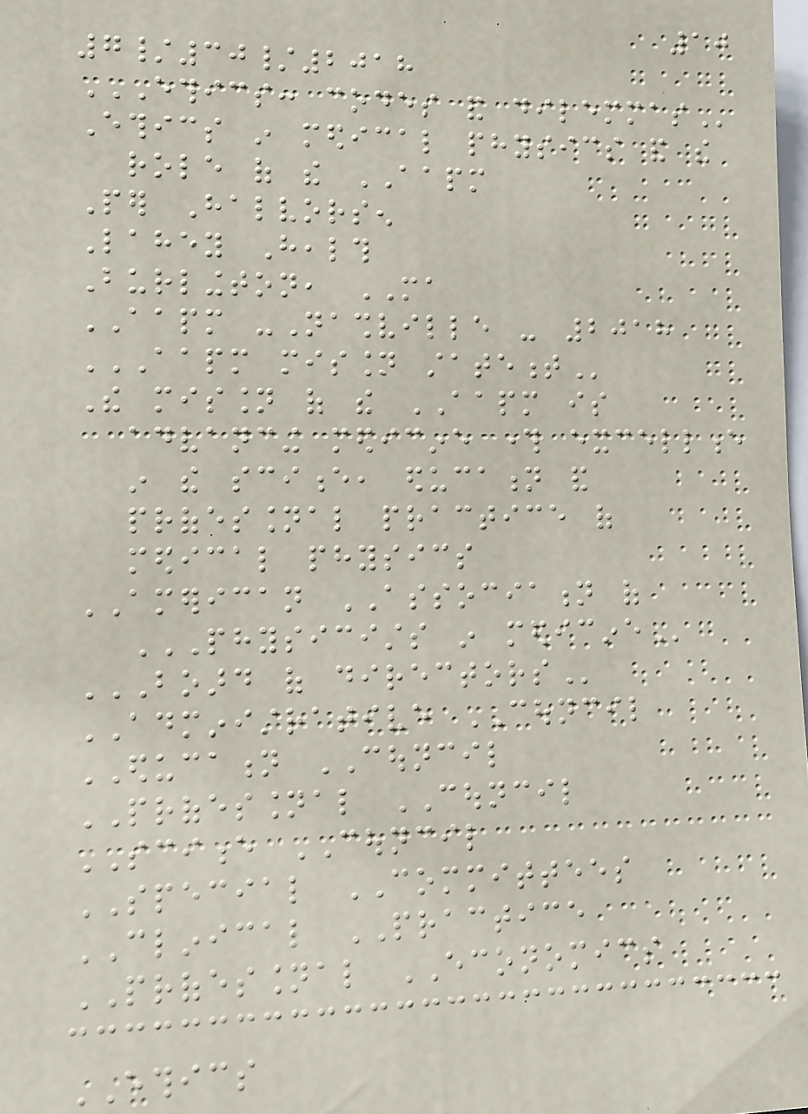10
7/30/2018
ETHICS: CODES AND DILEMMAS
Ethics in medical physics and the
role of the AAPM
Per Halvorsen
Lahey Health
Burlington, MA
AAPM -Nashville - 2018
AAPM MISSION STATEMENT
The mission of the AAPM is
advancing medicine through excellence
in the science, education and
professional practice of
medical physics
AMERICAN ASSOCIATION of
PHYSICISTS IN MEDICINE
BOARD OF DIRECTORS
ADMINISTRATIVE COUNCIL
EDUCATION COUNCIL
PROFESSIONAL COUNCIL
SCIENCE COUNCIL
SPECIAL COMMITTEES
CLINICAL PRACTICE
PROFESSIONAL ECONOMICS
ETHICS
